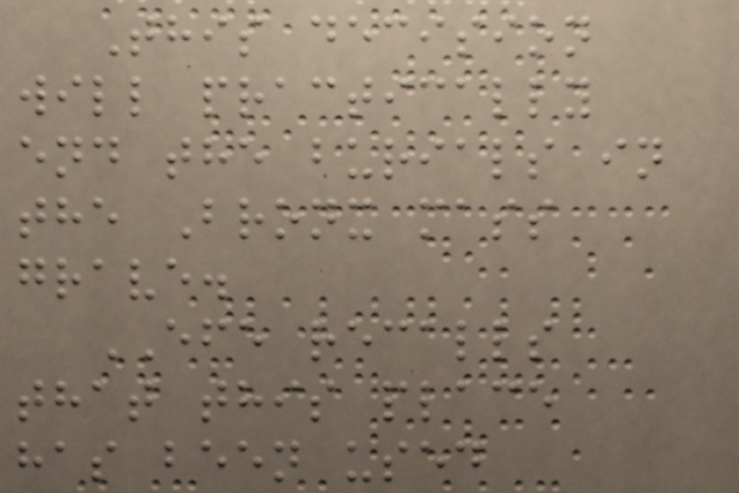This decision
will practically
end the burials in
the Bronx mass
grave.
EFE recalls
that this place
has been used
